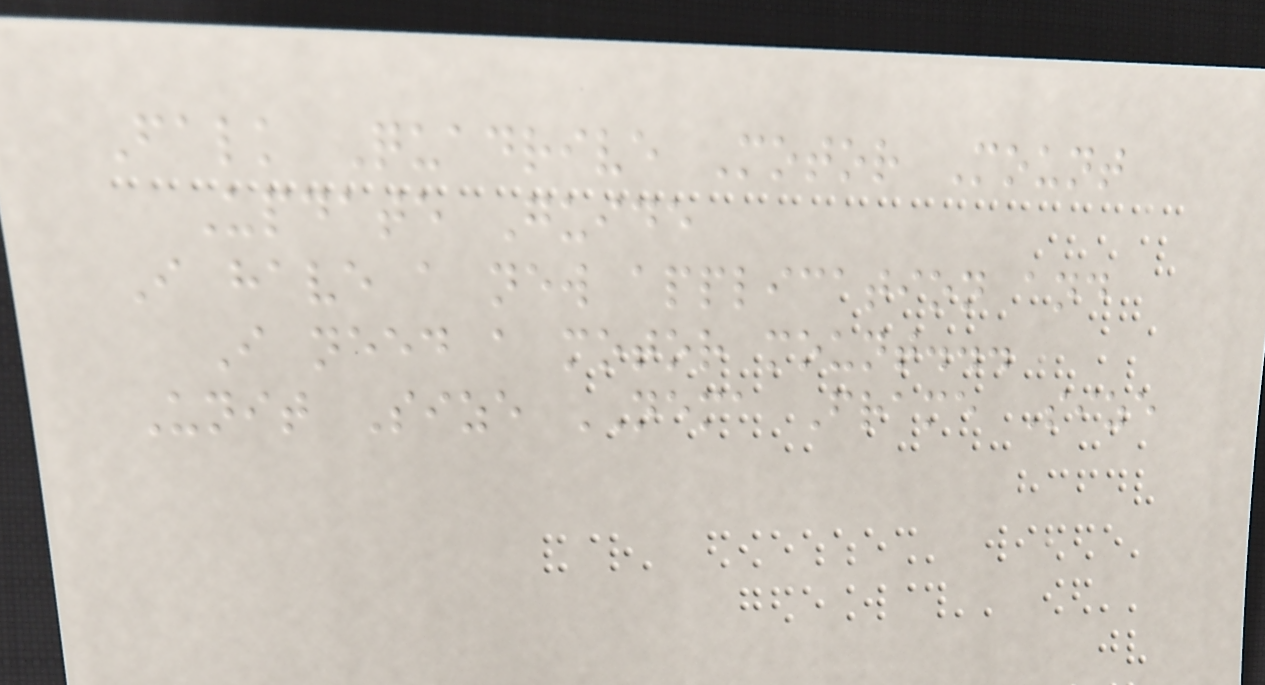Falk Quadrive Motor Mount
Update Guide
I have a new application and
I need a motor mount...
Unit Size NEMA Frame Size
